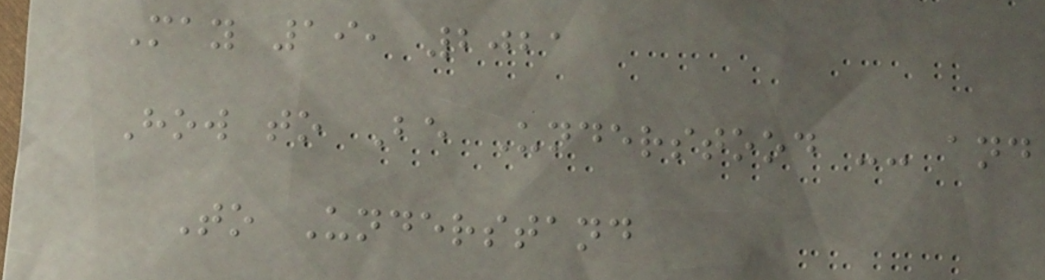May 19, 2021
How to Be Understood -- and
To Understand
